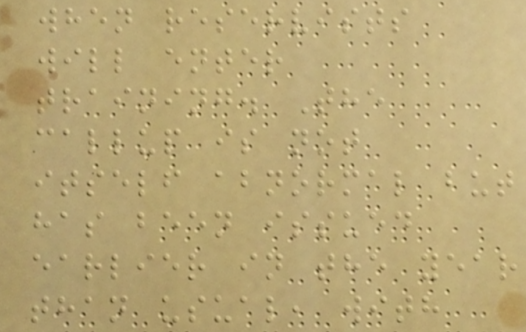when reservists
will enter
training. The
callup is not
itself abnormal but
has been issued
earlier in the year
than usual, with
